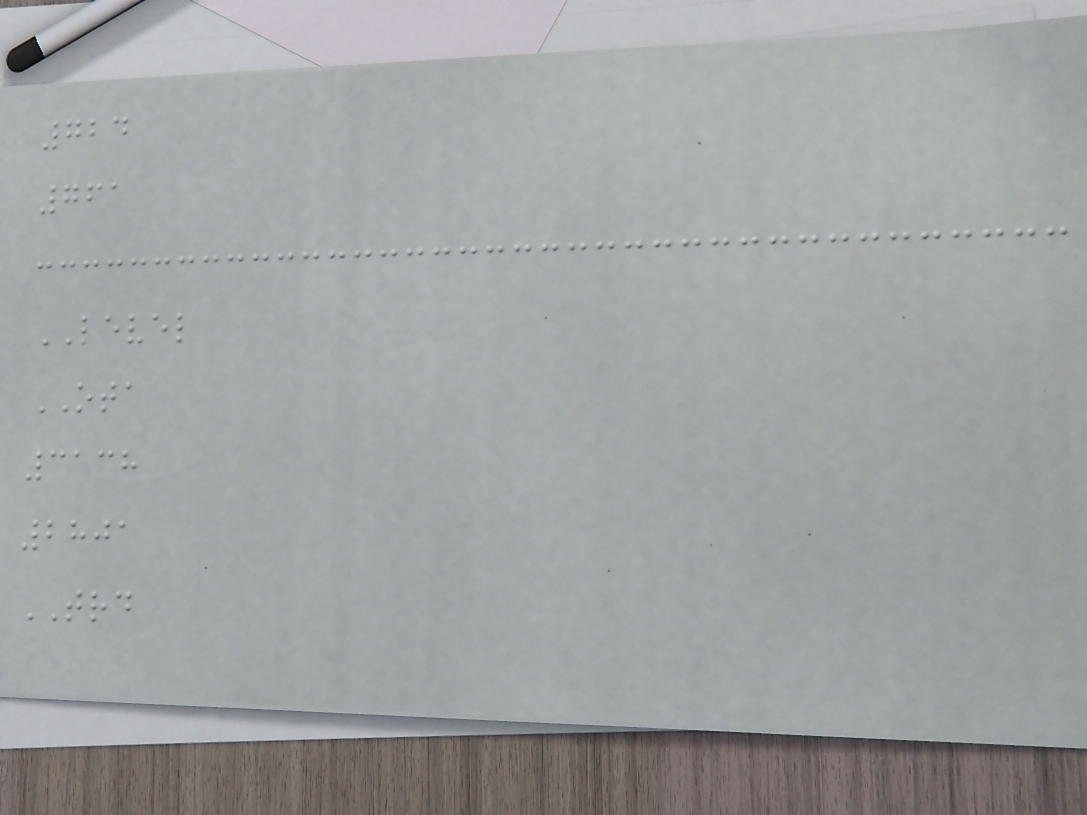724
761
LEVEL
OTA
3138
2801
TRD
